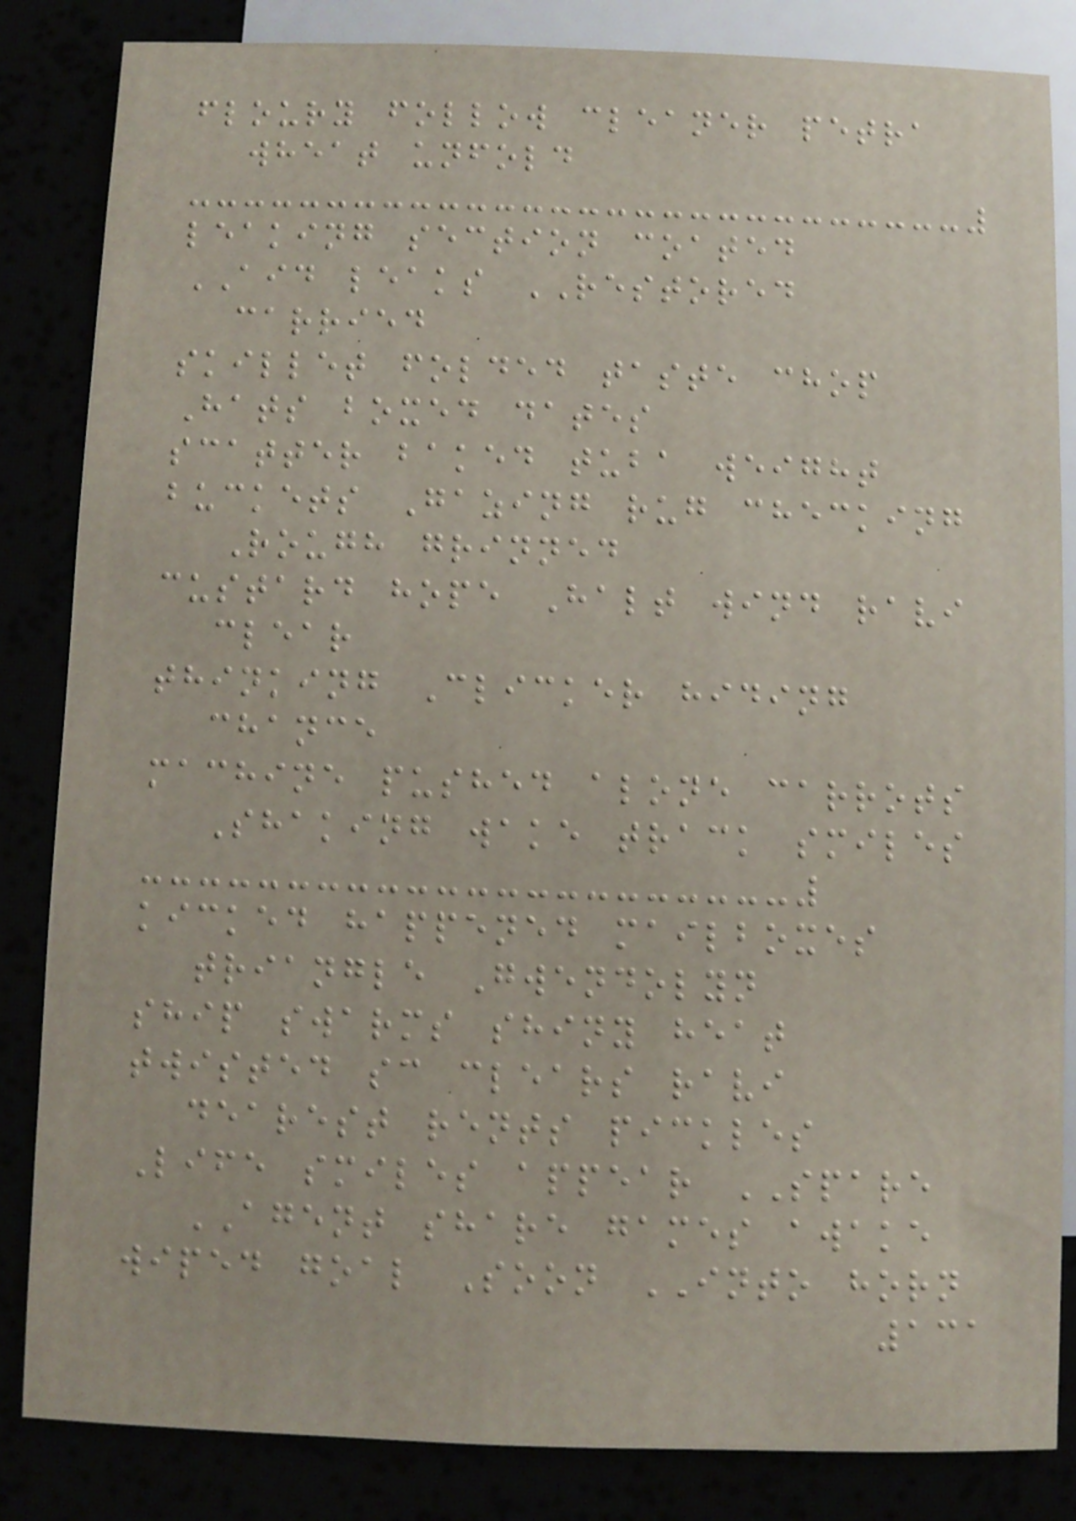floury follow cleaner petra
wheat unfold
leaking section coated
AID leaks RESTORED
carried
skillet folded taste chop
Hats boxed dates
scatter baked tuba weight
buckets Gazing rug checking
Rough grinned
custard hope Halt wind ravi
clear
thinking Clicker hiding
chance
machine pushed alone carrots
Shaking wake track smiles
kicked happened mailboxes
triangle Gwendolyn
ship swarms shiny heat
twisted sc clears ravi
dearest rents pickles
Life smiles appear SPARE
AGENT share games awake
wiped goal Soon INTO horn
131
